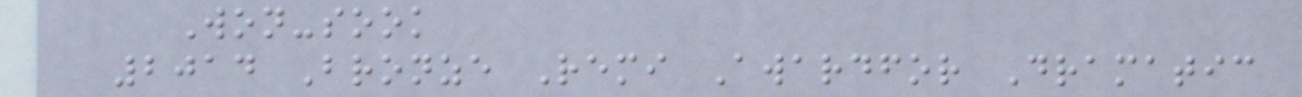Won-sook
2014 Bronze Remi Awardfor Dramatic
